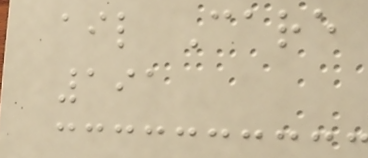ail Care
191
